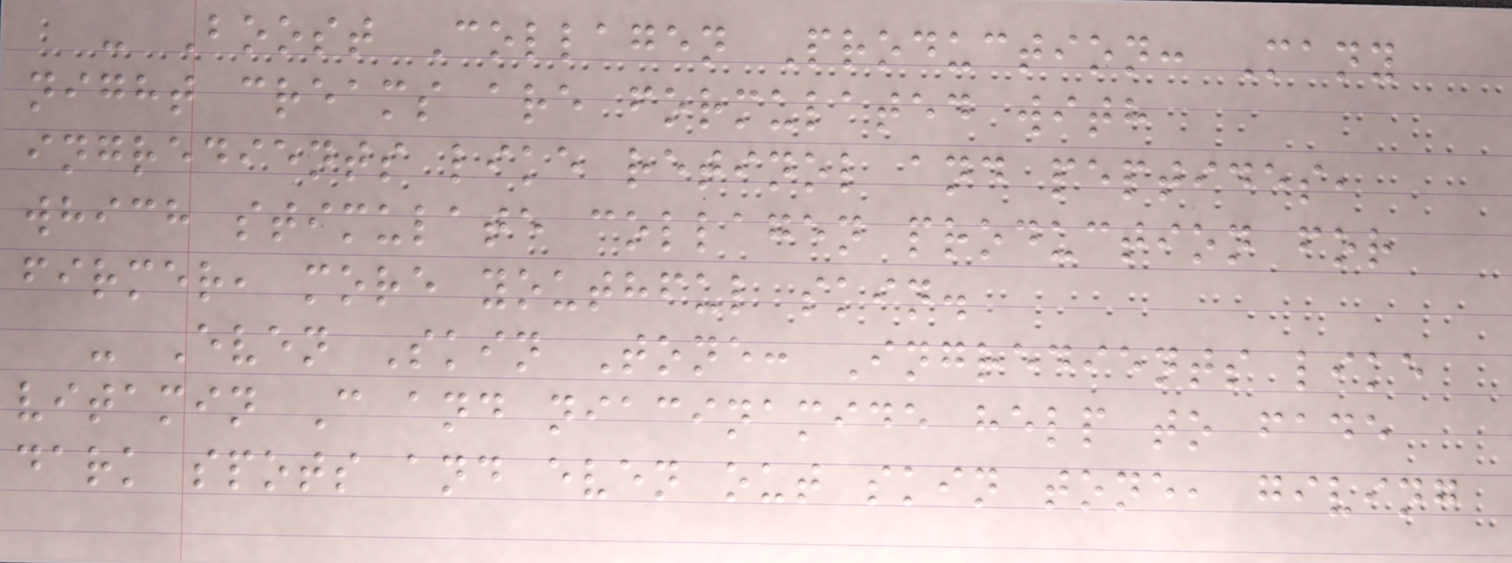- Boost Collagen Production: Many
night creams are formulated with
ingredients like retinol and peptides,
which stimulate collagen production for
firmer, more youthful skin.
- Even Skin Tone: Ingredients like
vitamin C and niacinamide help to fade
dark spots and even out skin tone, giving
